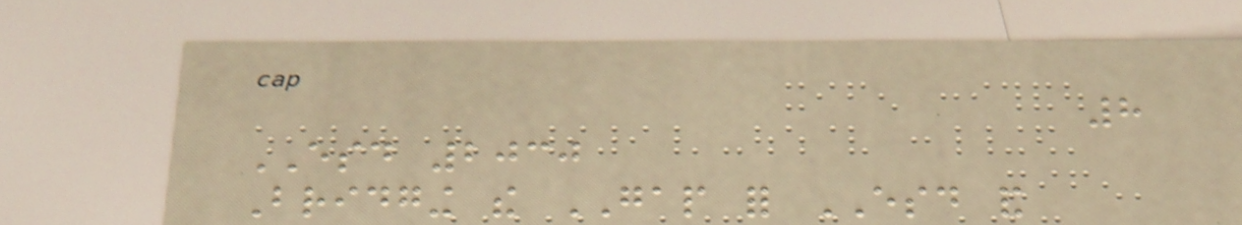8
ESD 2030
Bridging the GAP for ESD and
